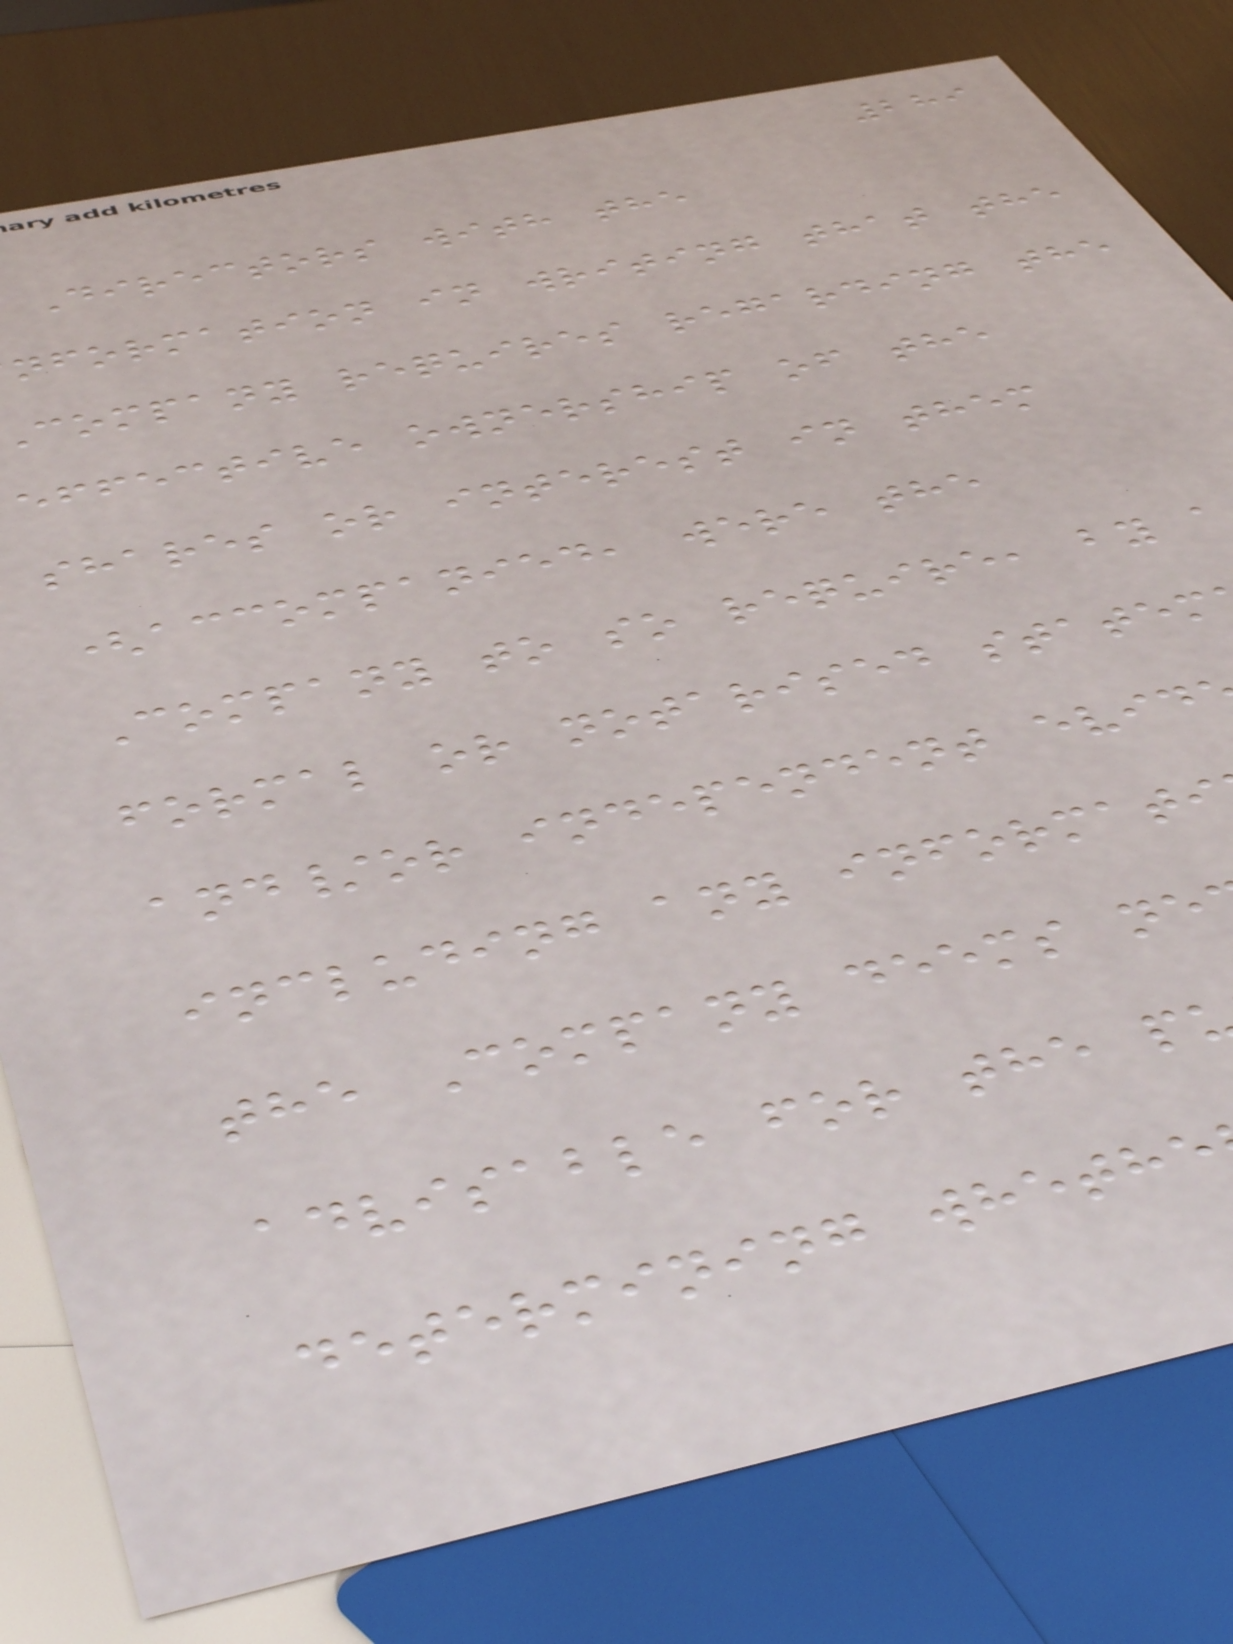289
Directors with the
nformation in writing that the
company requires regarding the
effective ownership of the
shares or interest in them
(accompanied, were the
Company to so require, by
formal or notarised statem
and/or independent evid
including any informati
the Company deems ne
advisable for the p
determining whethe
